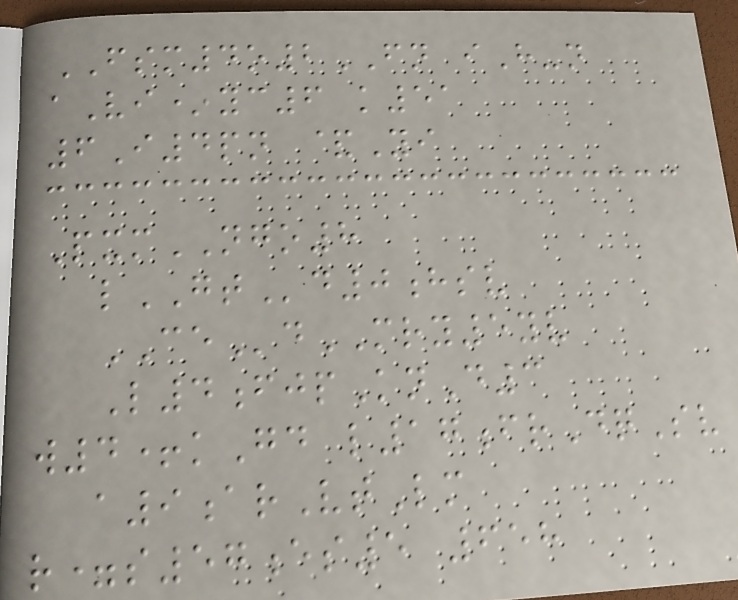FSM4o2FN iH-n
aVi*yc6 k51
6I4pn &Yi
PxmNGO8
lGTd0hsv
CEdMRY5yv
L4fjpKnD3
w4+kGd l17frDqSv
a9arVtLm
r=s57es5 658
